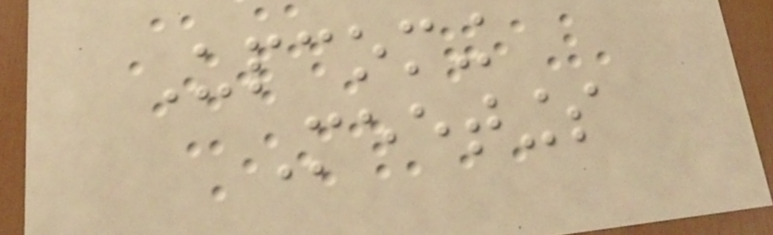Upcoming
Meetings
